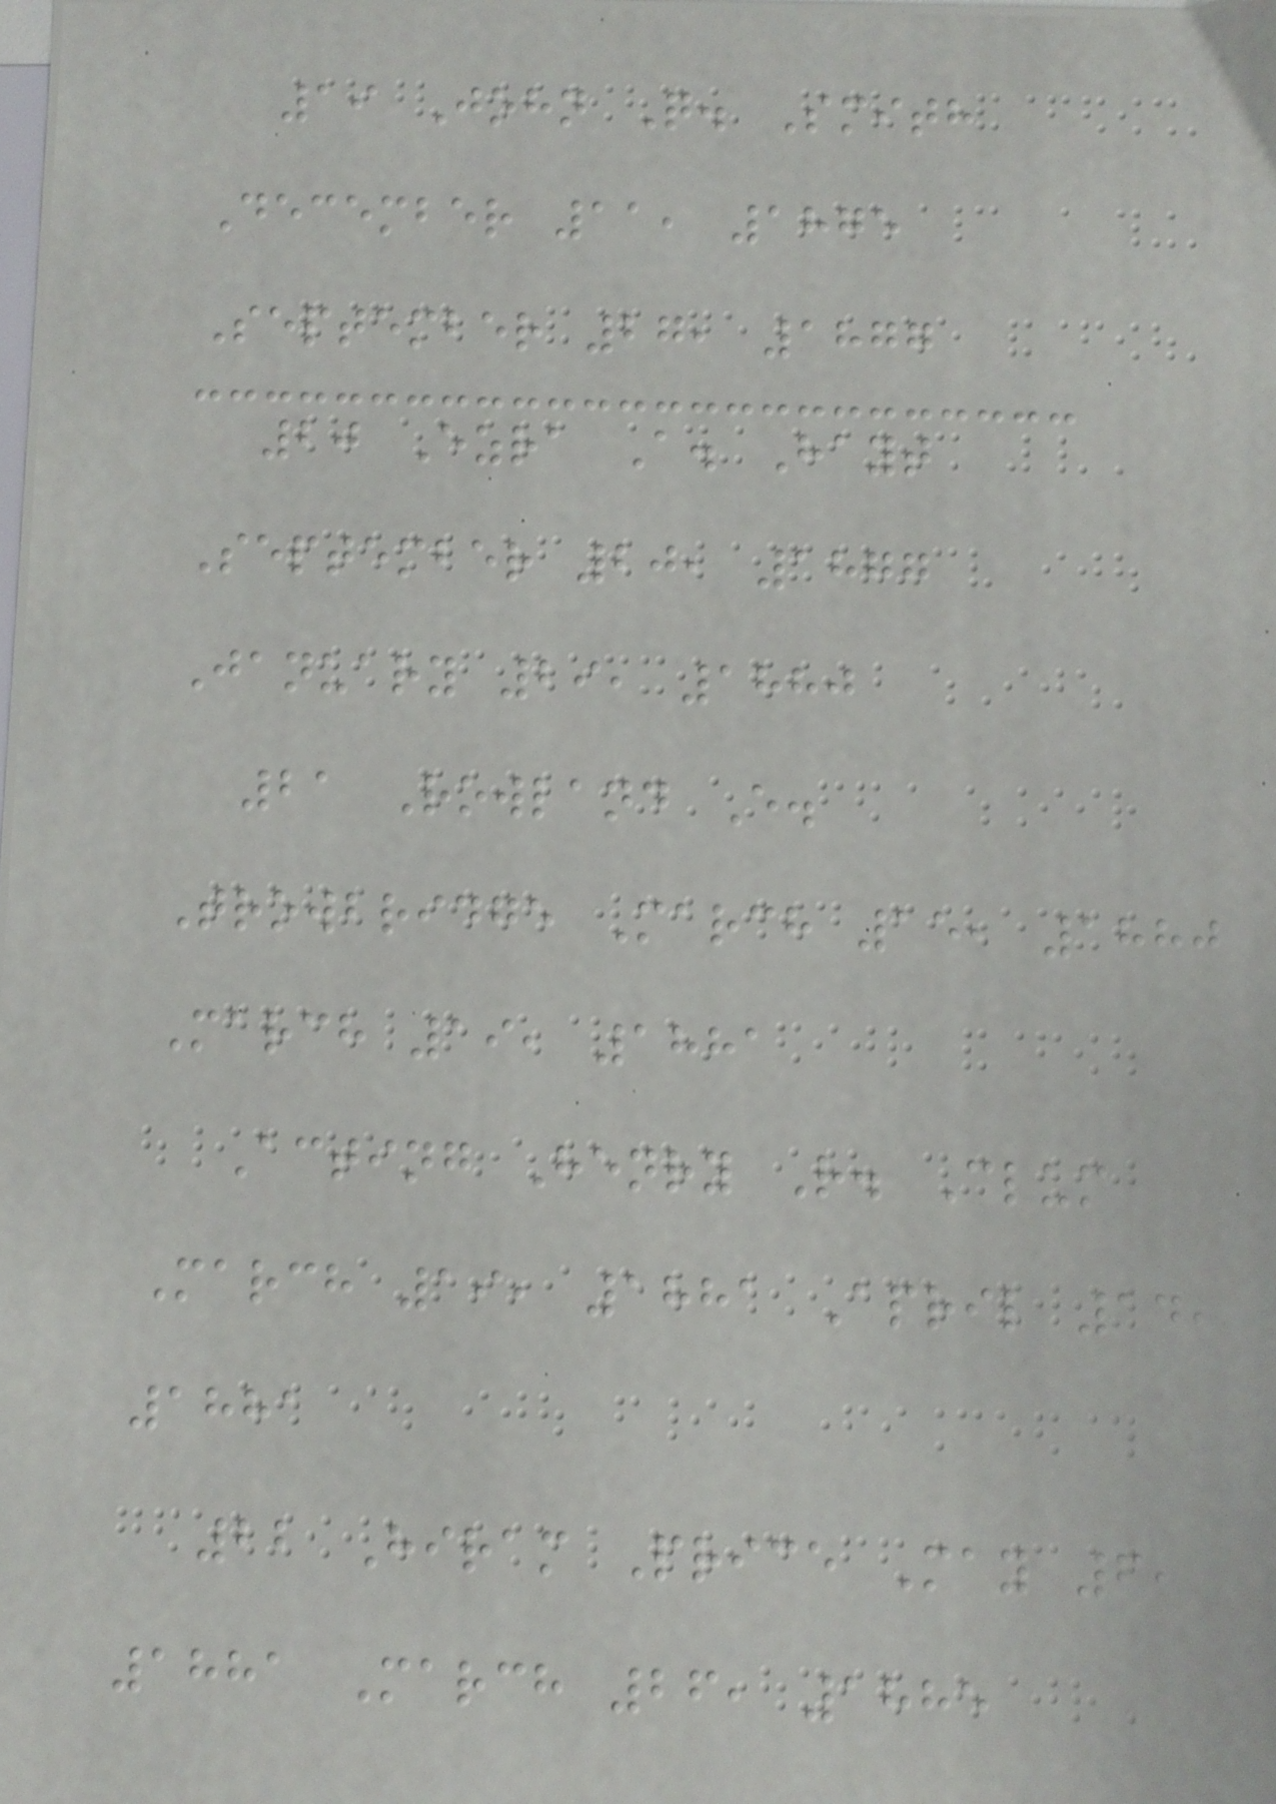19 John Q. Smith
December 11, 1875
September 27, 1877
20 Ezra A. Hayt
September 20, 1877
January 29, 1880
21 Rowland E.
Trowbridge March 15, 1880
March 19, 1881
Acting Henry R. Clum
March 19, 1881 April 14,
1881
22 Hiram Price May 6,
1881 March 26, 1885
